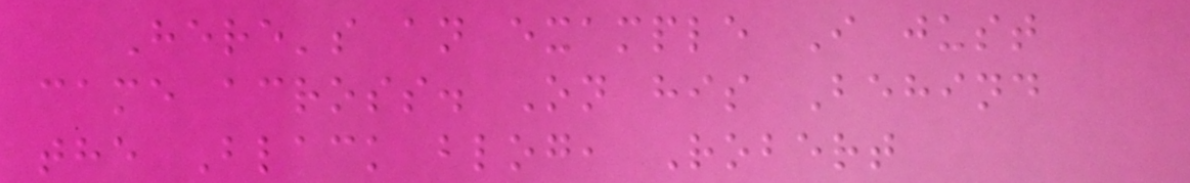Here's an example I just
came across. On his Behind
the Black blog, Robert
